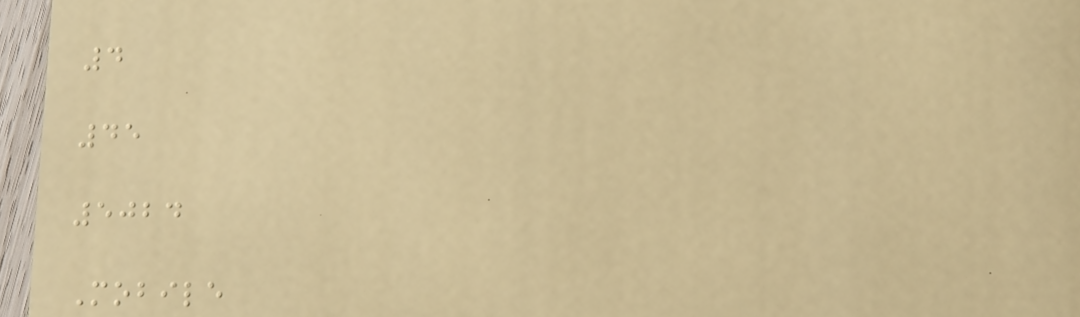4
45
5024
Mobile
